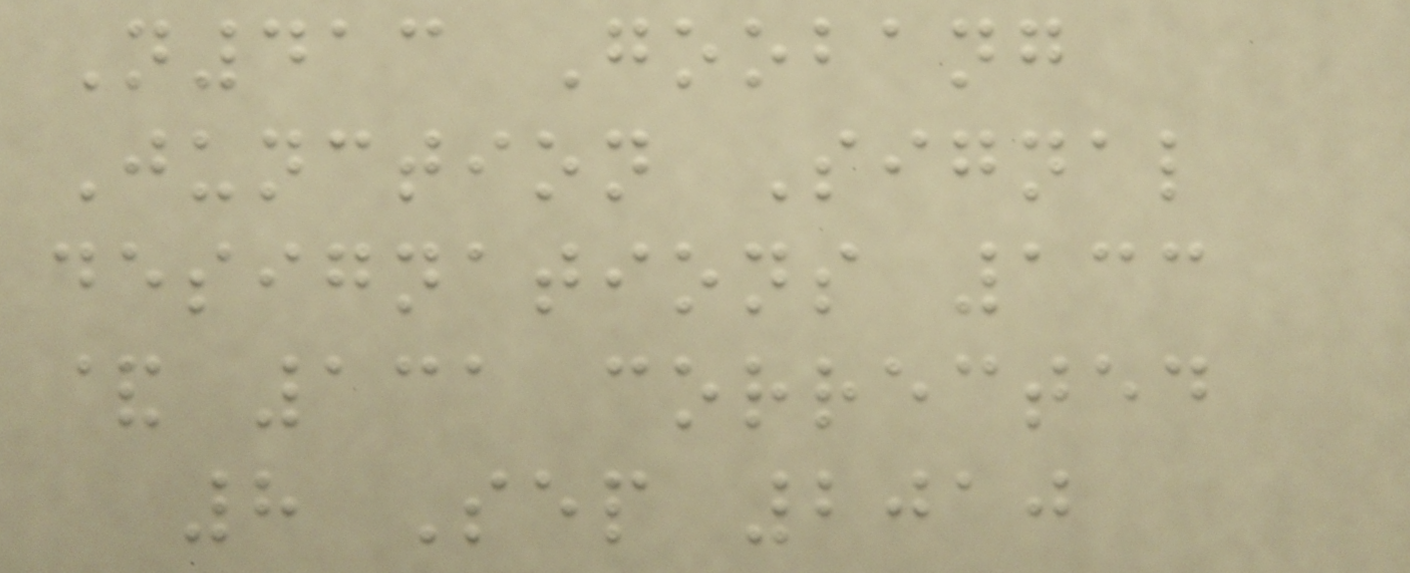N413 Goobang
Junction Signal
designations 133
& 131 corrected
8 Sep 2010
